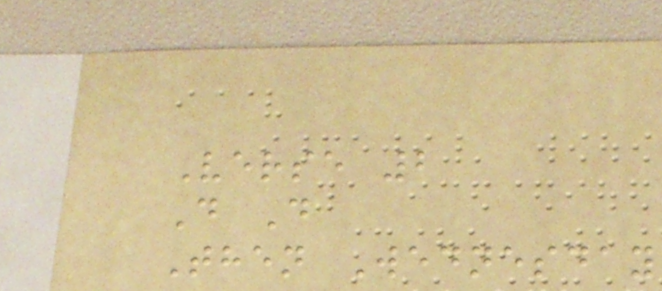Verse 2
D D
Then Wednesday
